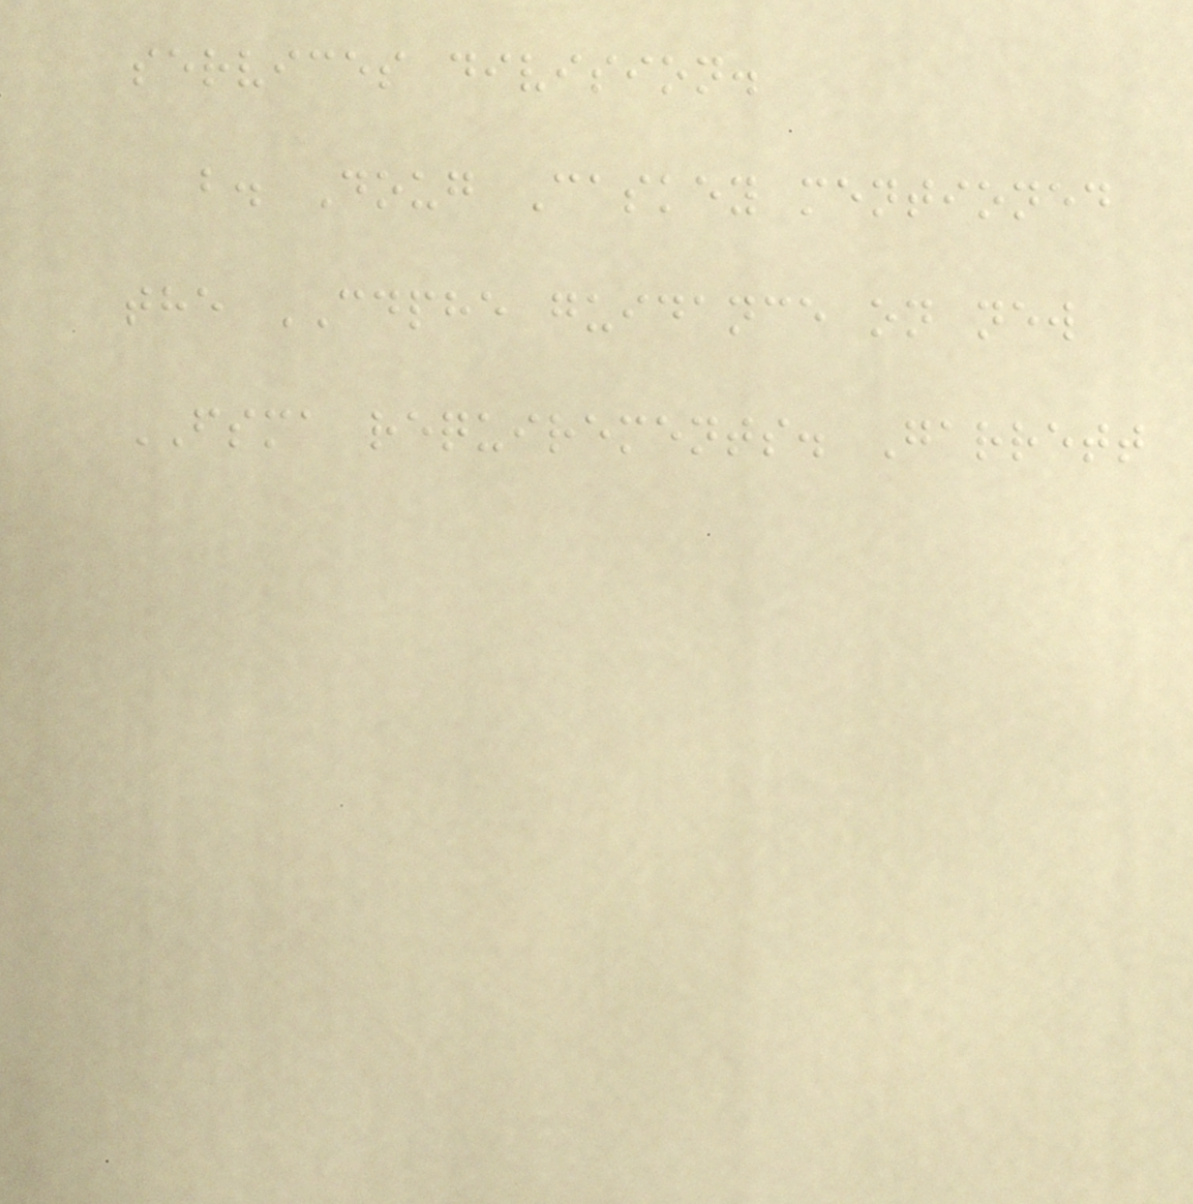services division.
b. Doug Caskey mentioned
the CDPHE guidance on new
FSMA requirements. Garrett
